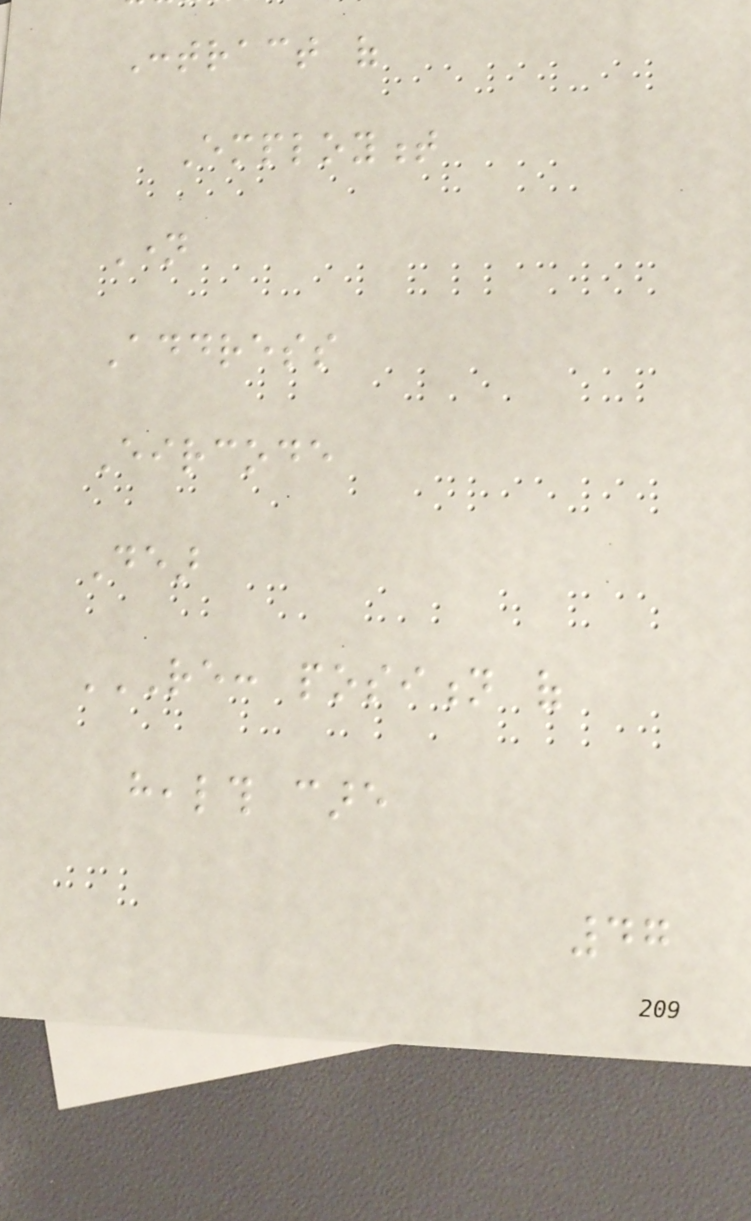Contract of
Employment
Name
Address
Eircode
Dear
RE: POSITION OF
HEALTH CARE
47
